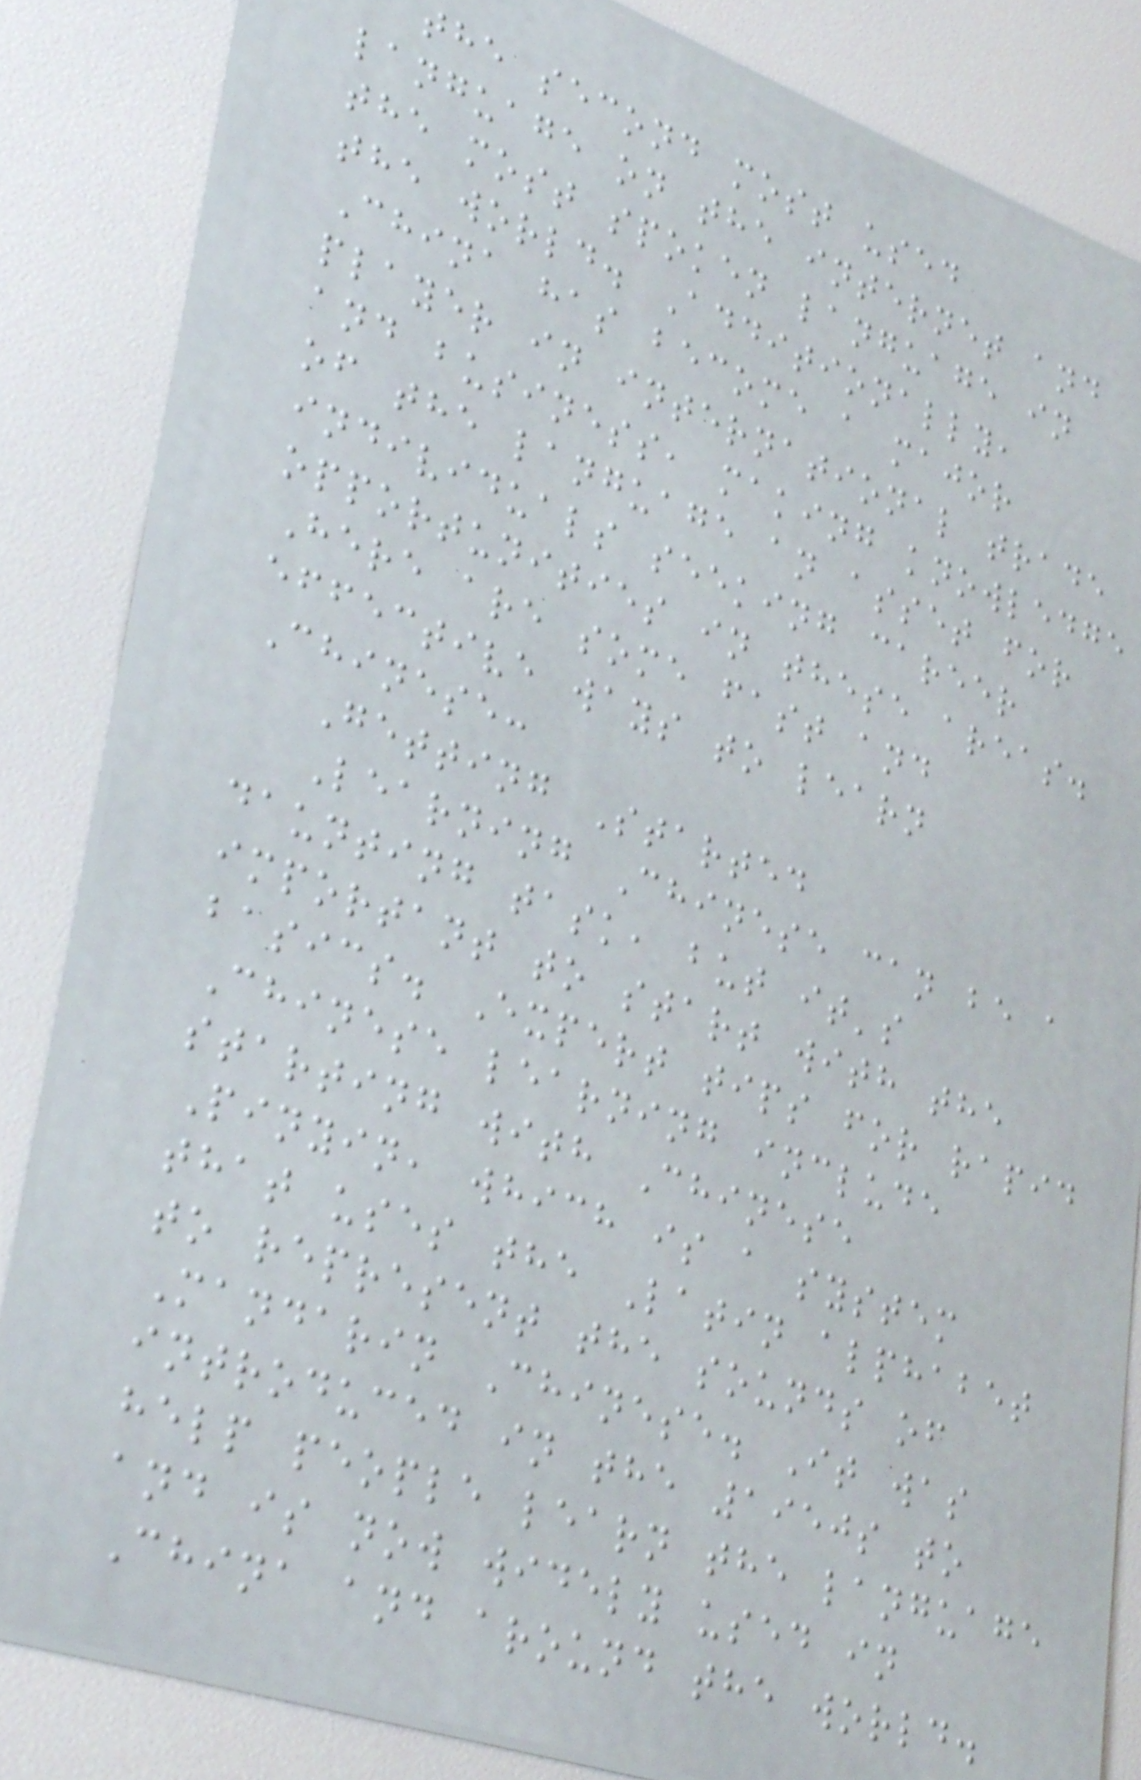the second most used
language on the internet and
the most spoken language in
the world. Additionally,
China has become a major
player in international trade
and business, making knowledge
of the language an asset for
individuals seeking career
opportunities in these areas.
Here are some fast and
effective ways to learn
Chinese:
Getting Started
Learning Chinese can be a
daunting task, but it's
important to start with the
basics. Expert tips for rapid
Chinese learning include
starting with Chinese
Pinyin, which is a system
that uses the Latin alphabet
to represent the sounds of
Mandarin Chinese. It was
introduced in the 1950s to
help people learn the language
and is now widely used in
China and around the world.
